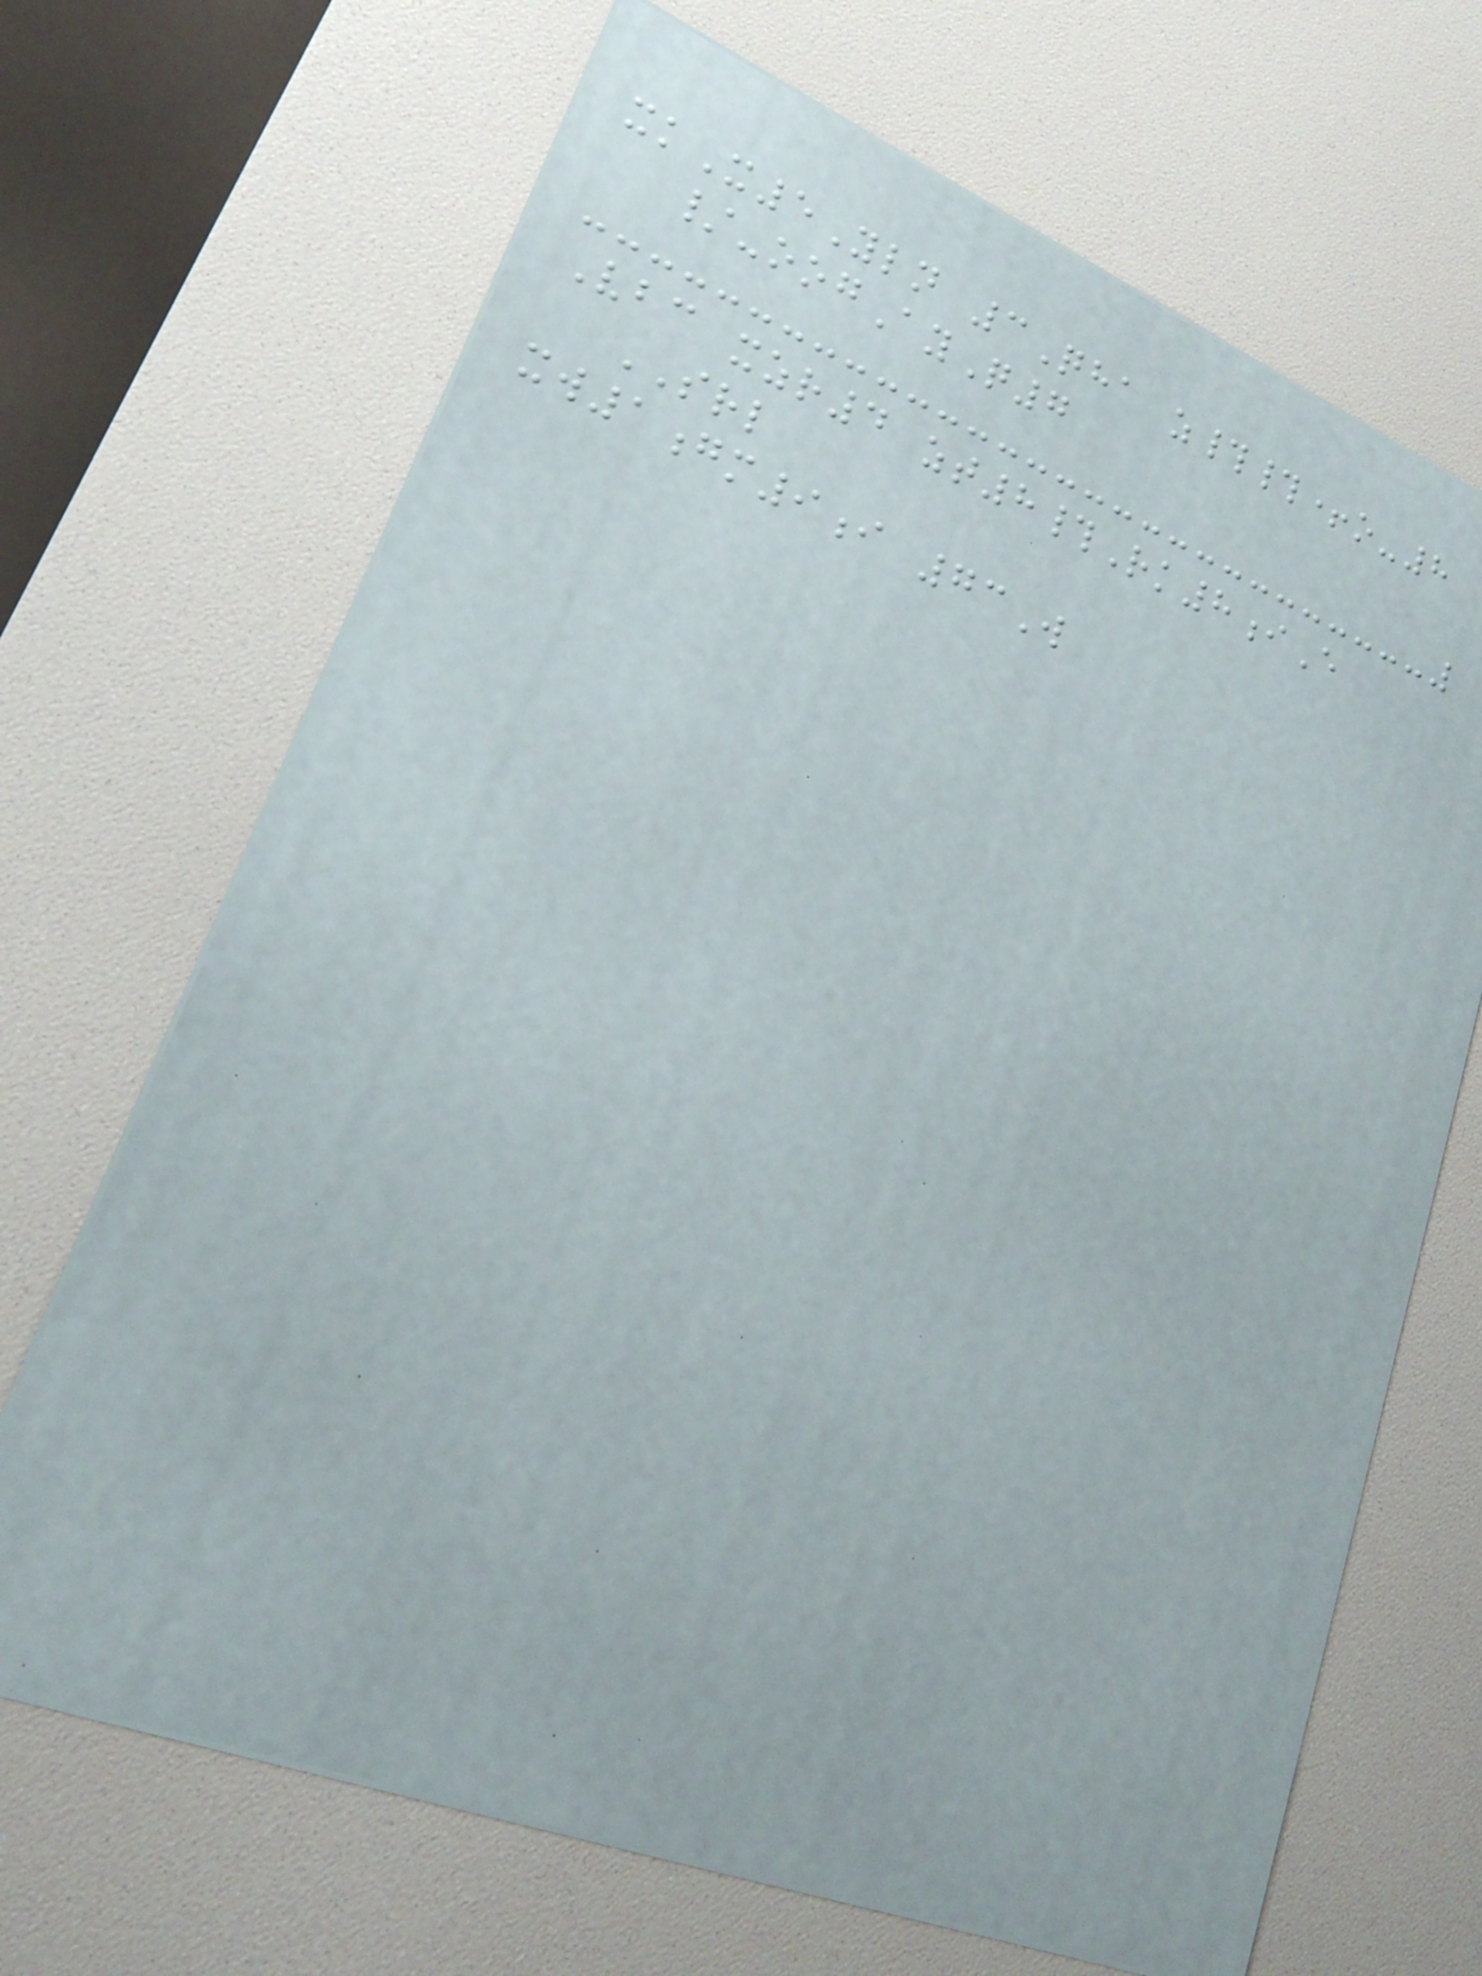xkX5Yln 3Qha z##+o-8
/-oogAyQ7
Vbc xzr4 zt8#Rk8iE
SRL
xw1gm9i 73W
